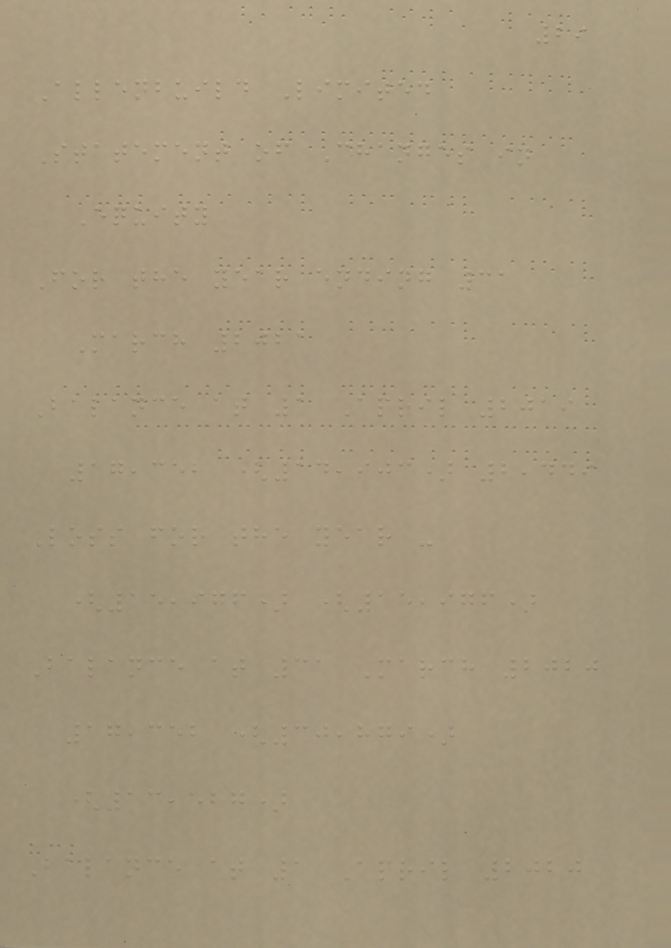29
Allenbuild Limited
Statement of Changes in
Equity
For the year ending 31
March 2021
Balance at 1 April 2019
17,352 (14,903) 2,449
Loss for the year -
(15,976) (15,976)
Balance at 31 March 2020
17,352 (30,879)
(13,527)
Balance at 1 April 2020
